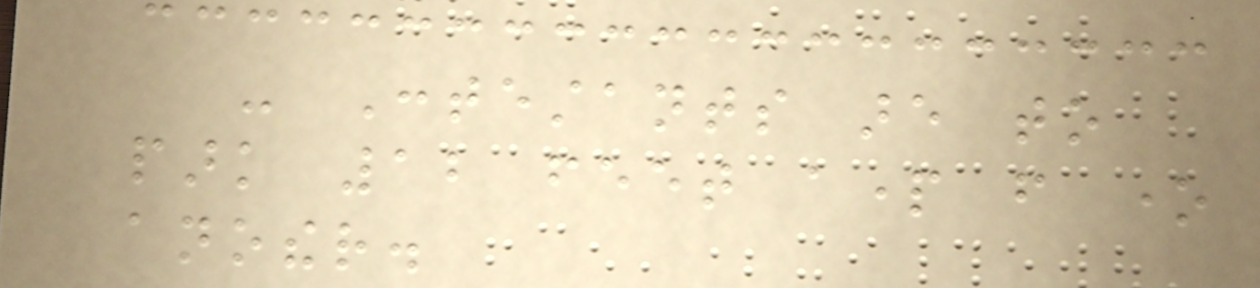- Contestants are to
park 12 feet apart from one
another.
